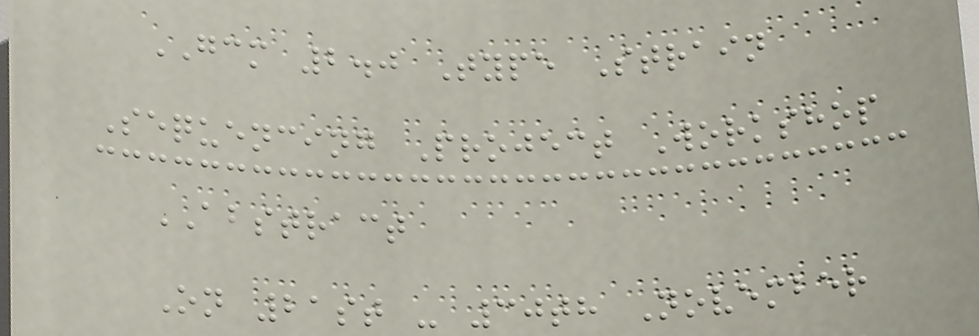GCM 2.0 Type Strain
Sequencing Project Workshop
ABSTRACT
On 21st - 30th November
